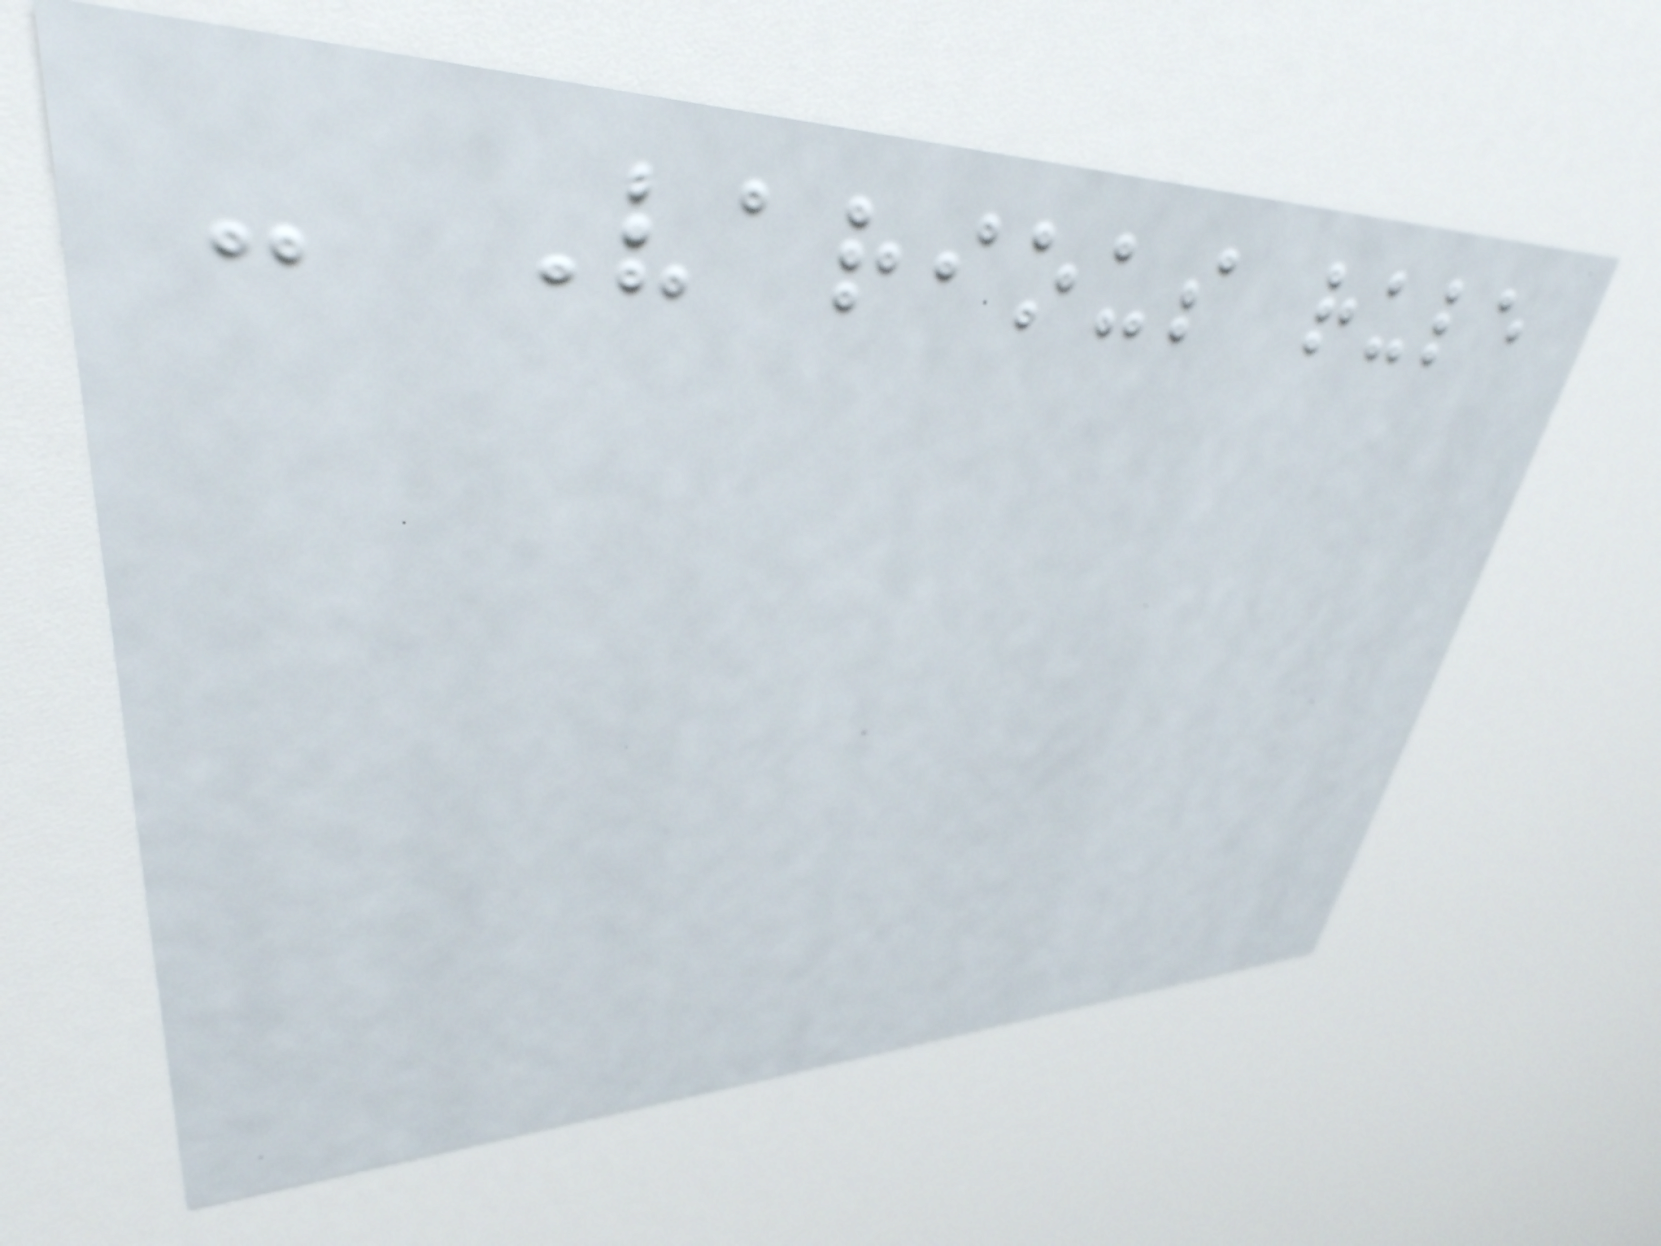- Various rule
